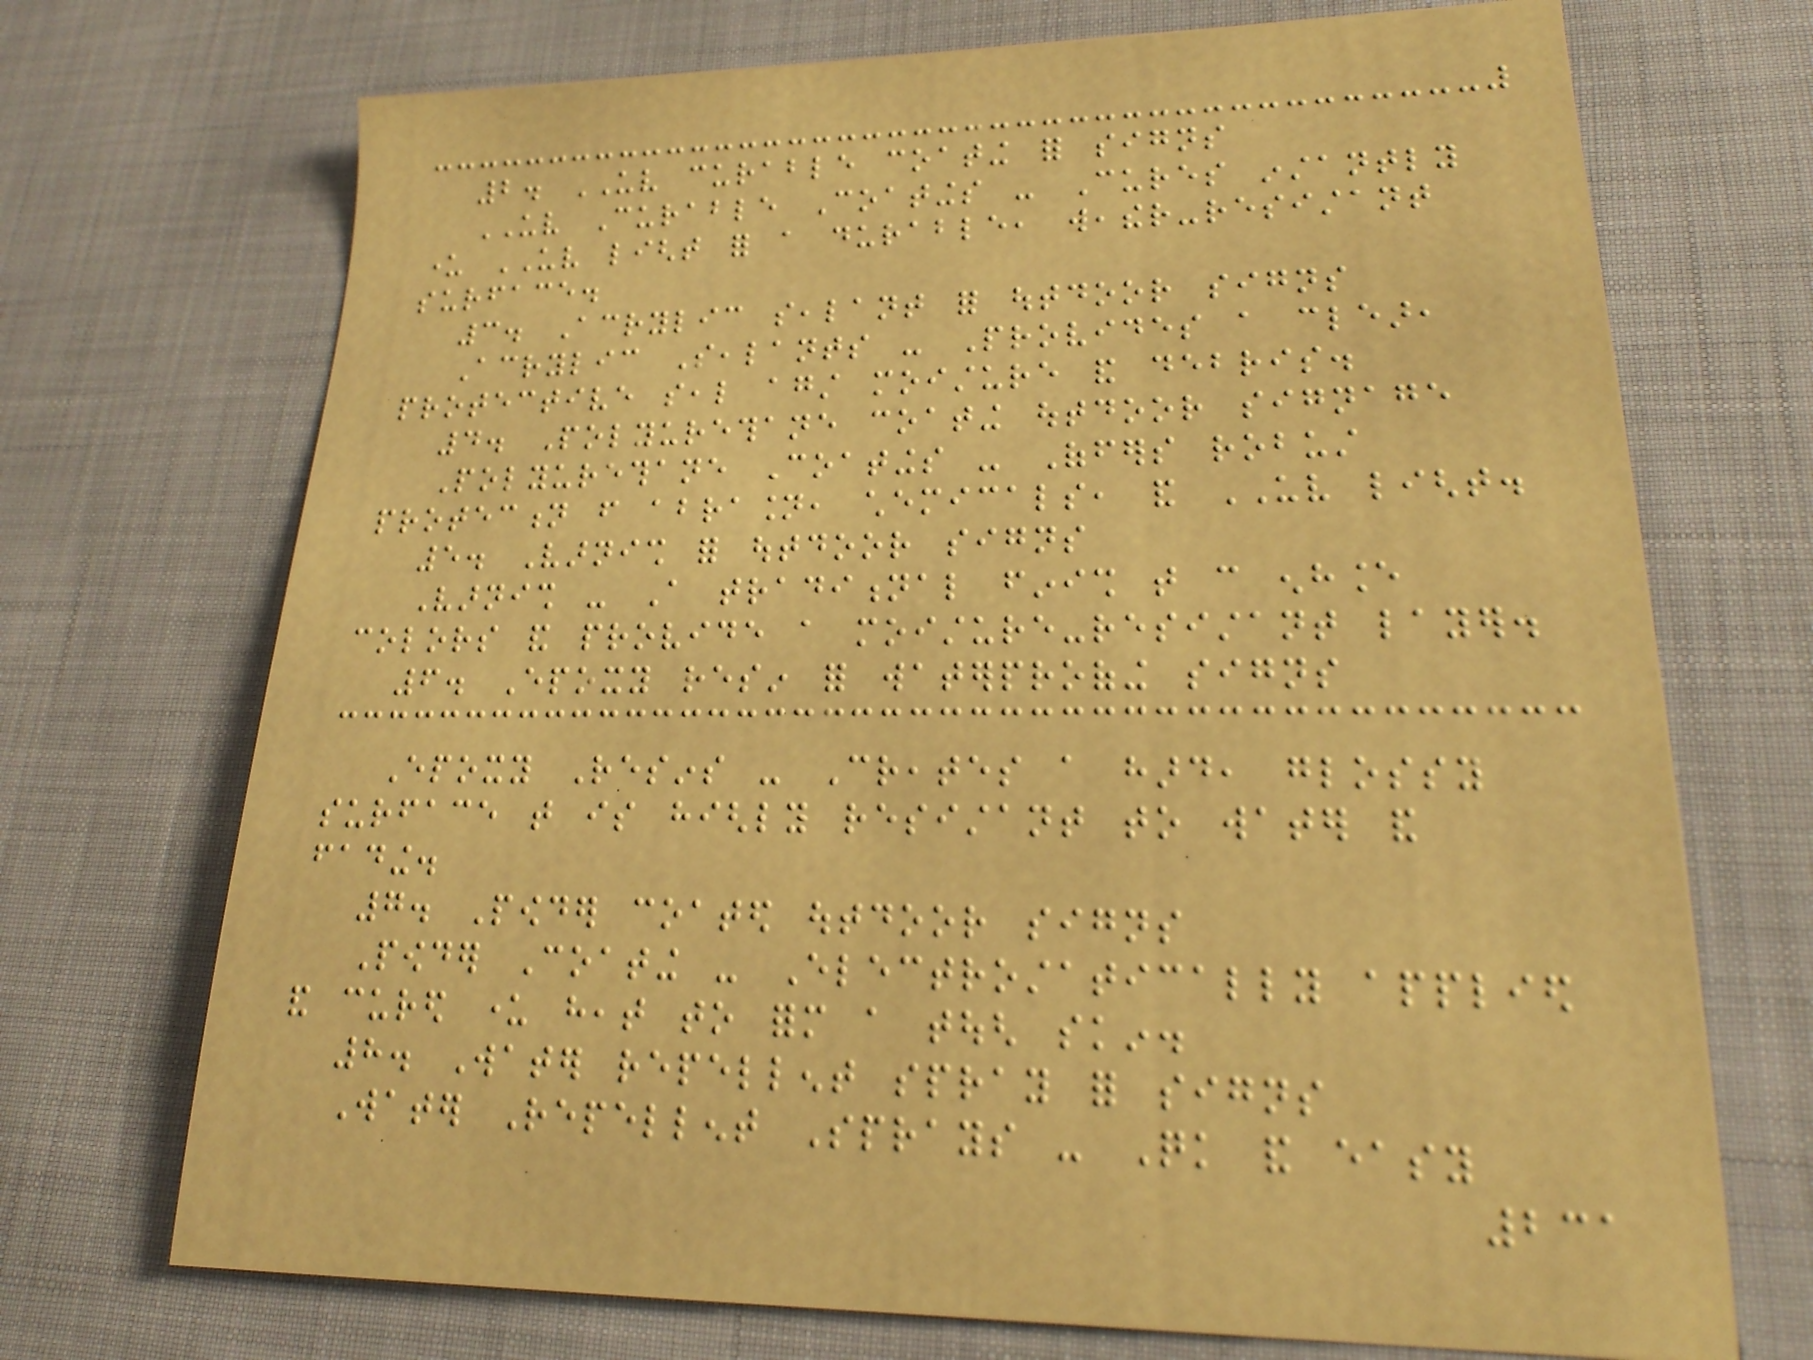2. UV curable coating for signs
UV Curable Coatings - Cures instantly
under UV light for a durable, weather-resistant
surface.
3. Acrylic sealant for outdoor signs
Acrylic Sealants - Provides a clear,
protective seal against moisture and debris.
4. Polyurethane coating outdoor signage
Polyurethane Coatings - Offers robust
protection from abrasion, chemicals, and UV light.
5. Varnish for outdoor signs
Varnish - A traditional finish that can enhance
colors and provide a moisture-resistant layer.
6. Epoxy resin for waterproofing signs
Epoxy Resins - Creates a hard, glossy
surface that is highly resistant to water and
fading.
7. Powder coated outdoor signs
Powder Coating - Electrostatically applied
and cured under heat to form a tough skin.
8. Water repellent spray for signs
Water Repellent Sprays - Quick and easy
231
